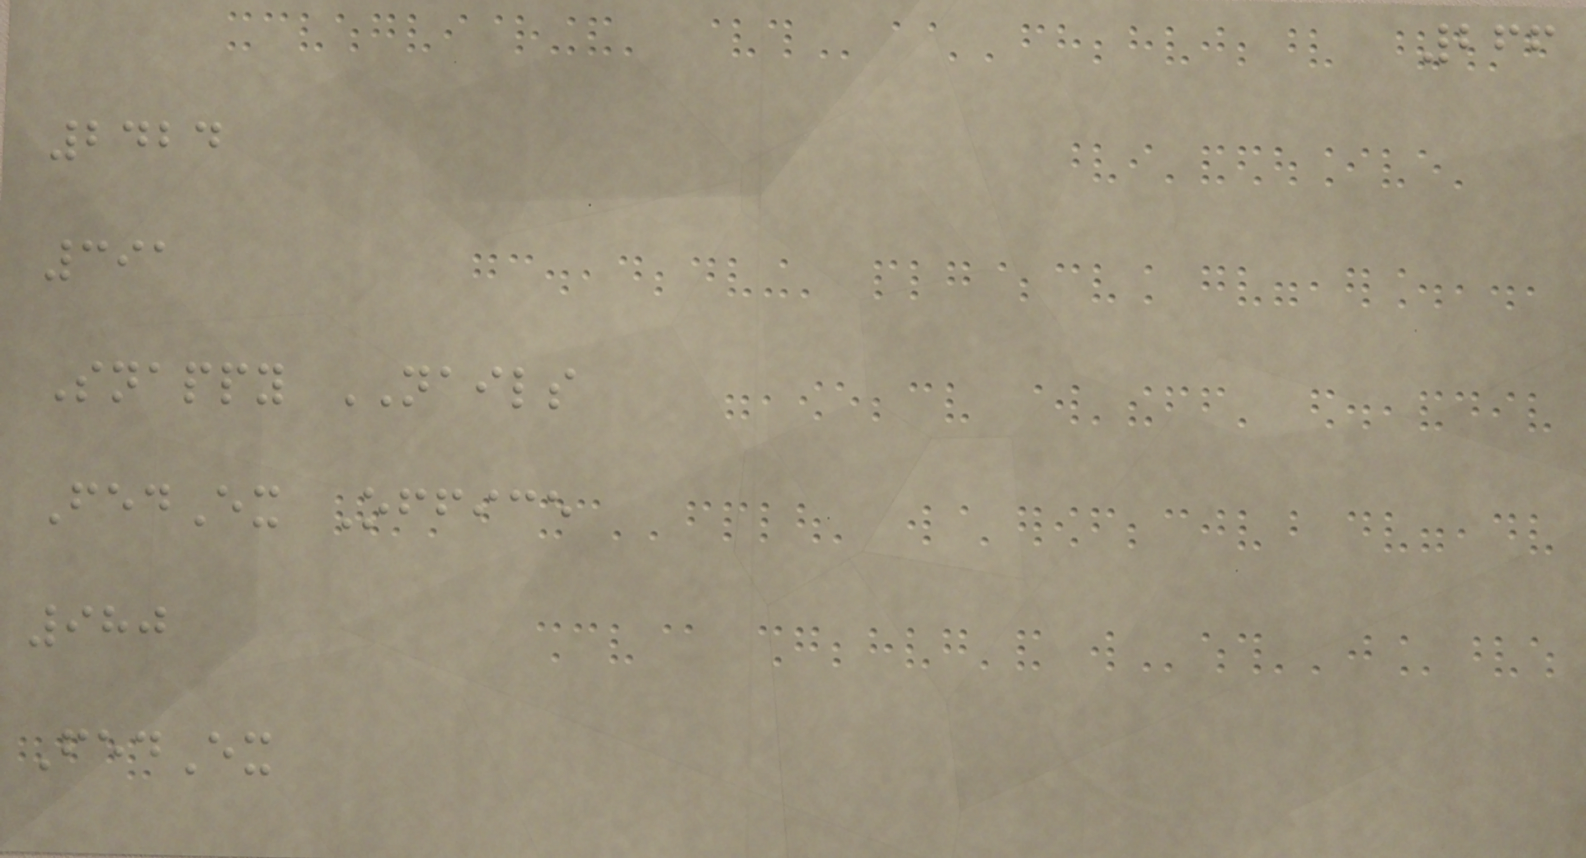266
2424
391
Snappy NAILS
FedEx Office
980
FedEx
